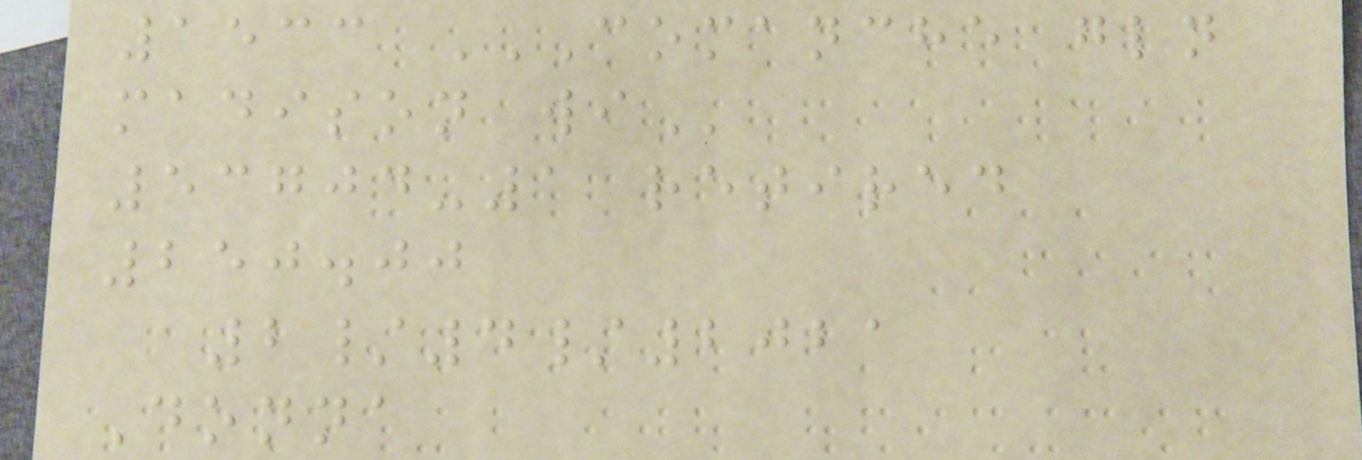1533 COMANCHE GLN
MADISON WI
53704-1 retired
250.00
2/4/2021
Donna
